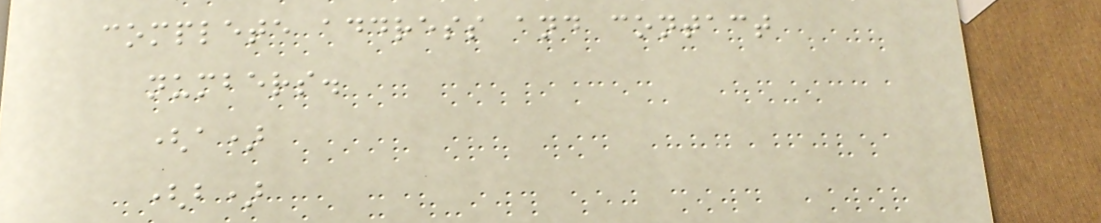complete address and contact
numbers.
(a)
(b)
